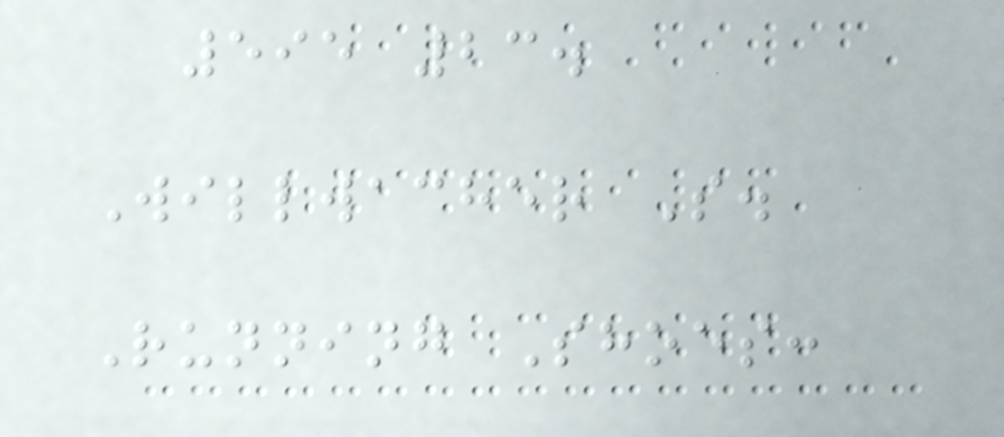595 23.
Willwacher S.
Running Shoes:
